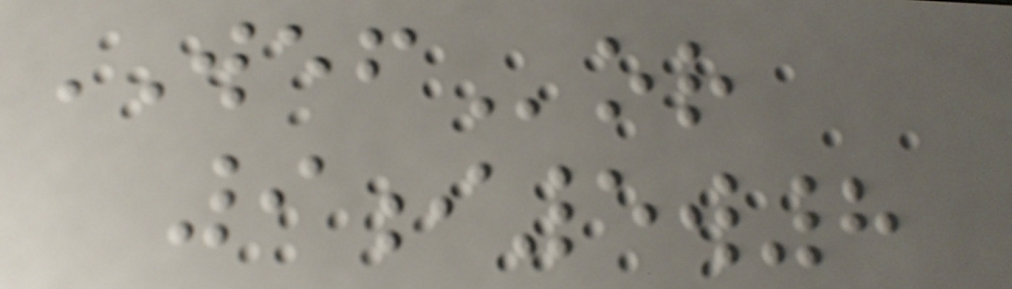WEFor
9i5w8
